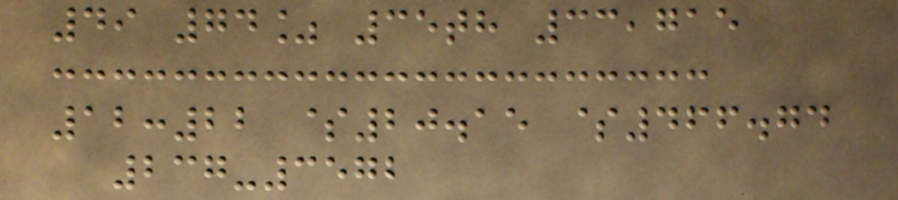49 74% 35th 33,715
12:22 $20.15 $466.74
237-3572
